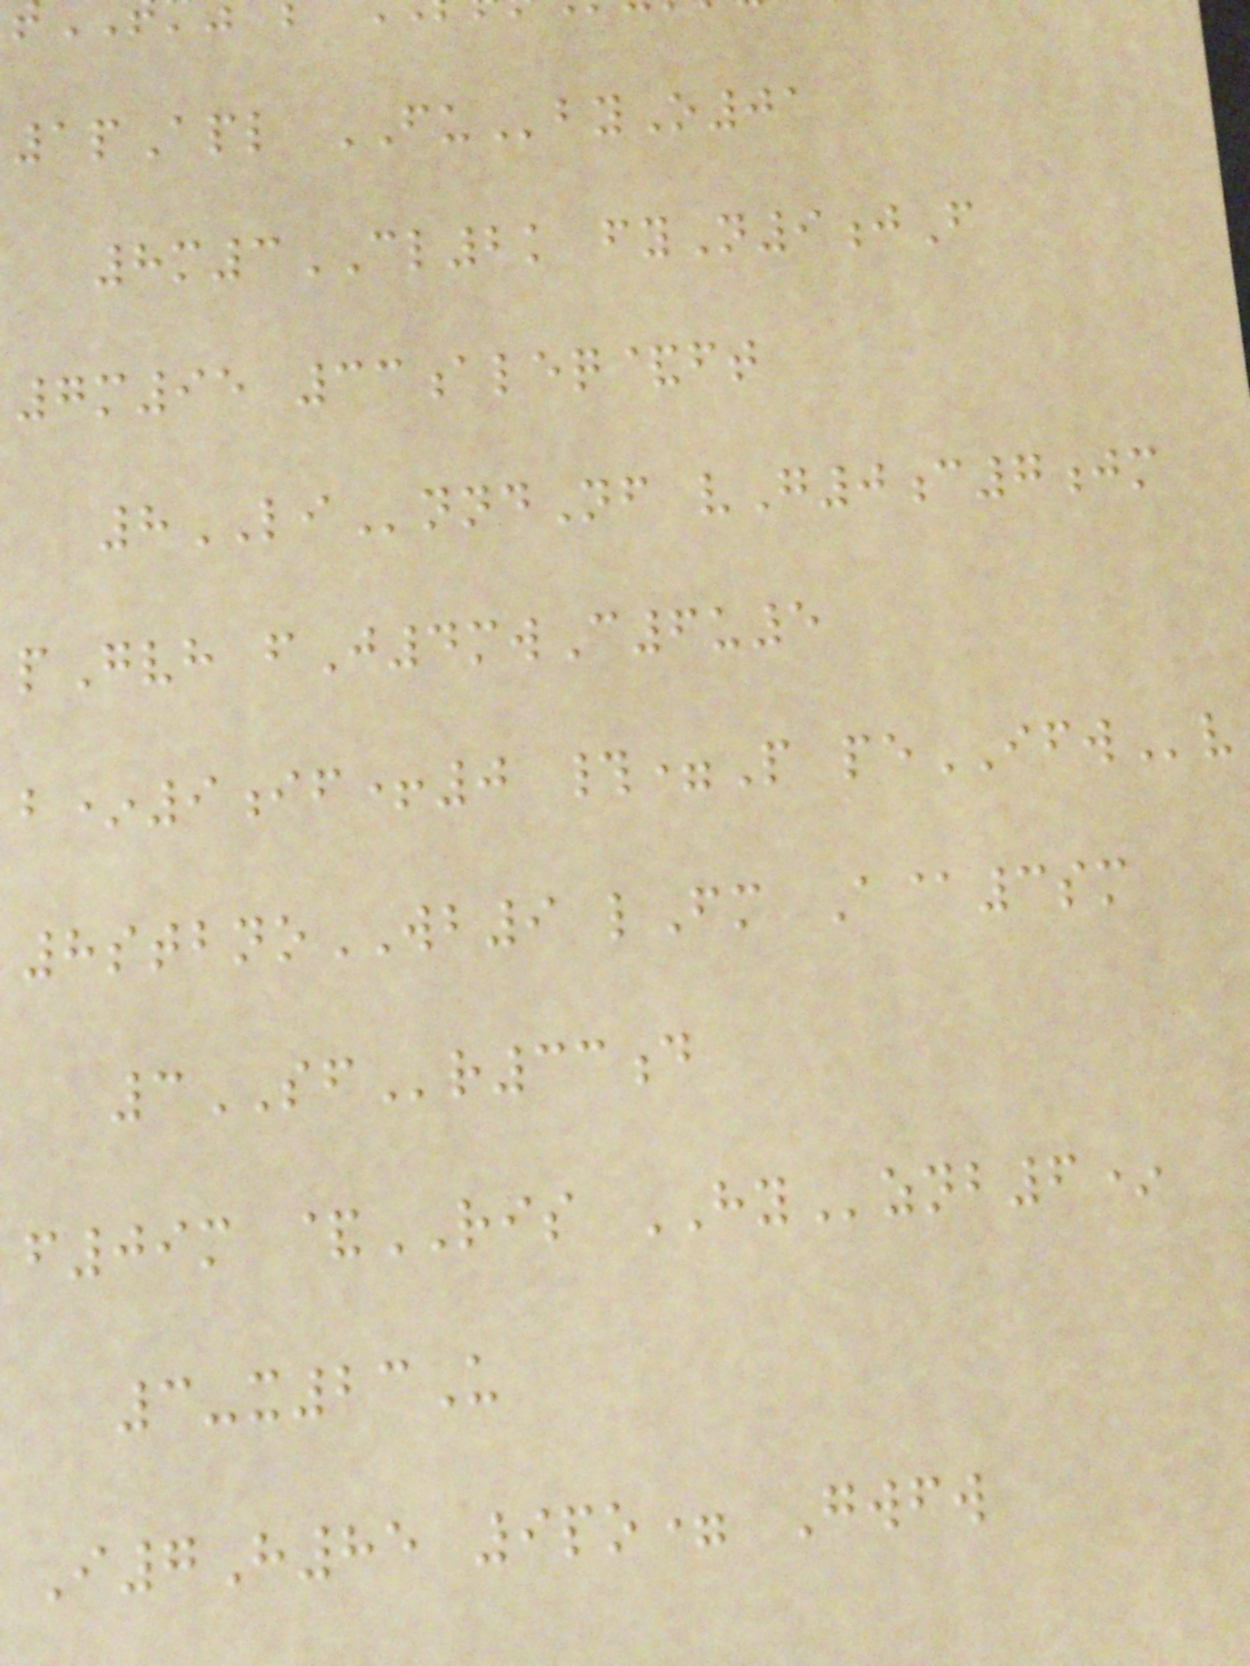1pApl FUbyO01
8m3CL2k fyN9jF
7m95 33aleq&ft
8LInndNf vG0c7jm
pGvh fJ4mwC6u5
b*9if+0 #=P peIFWv
8stbnoWB9 lFm A@3sm
3SFr33d
f09m &RIS HYznb6*
3-x23U
I7H85 9po= Gwfw
